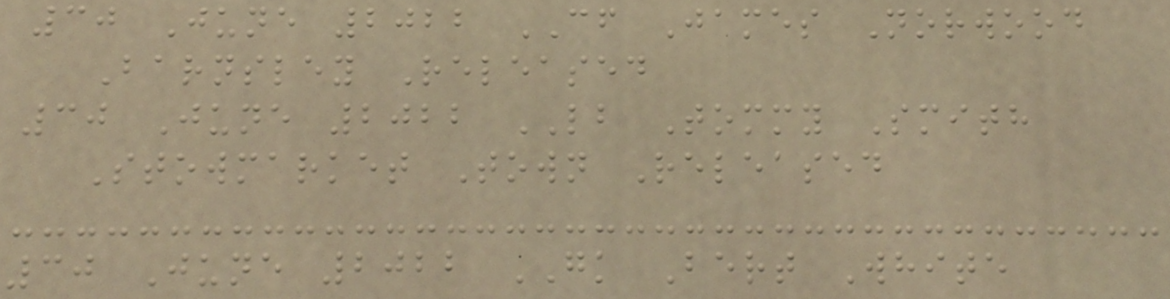30 June 2022 CF James Norwood
Barnsley Released
30 June 2022 LB Tommy Smith
Stowmarket Town Released
30 June 2022 GK Bert White
